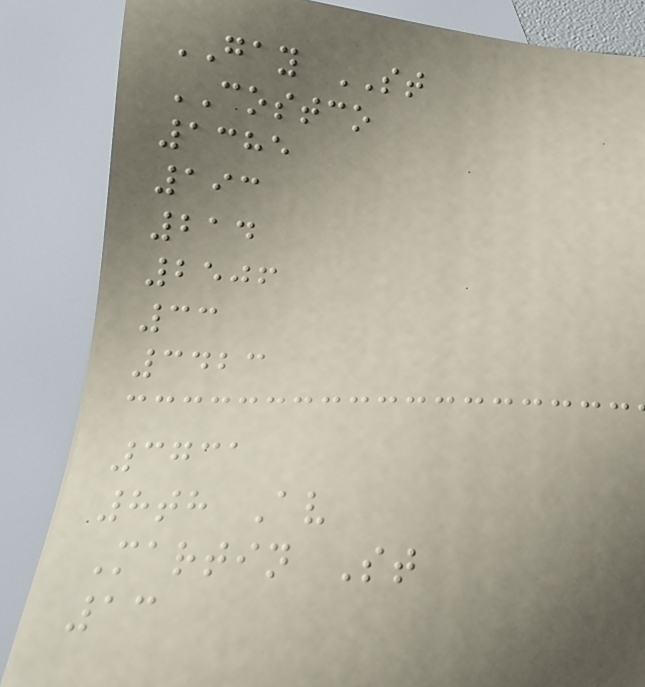GAY ST
COSTCO
1385
193
214
2506
33
3423
3731
8th Av
Martin St
13
